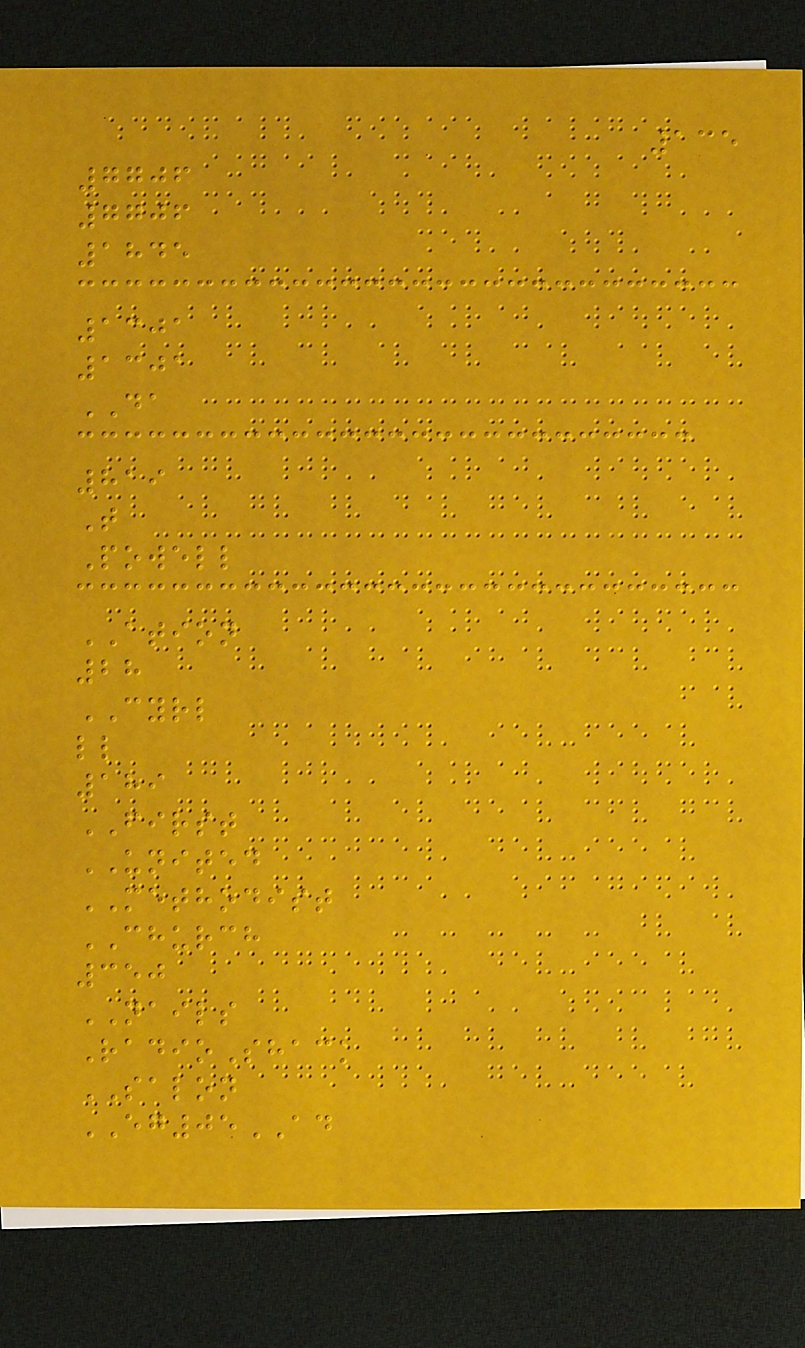135
7706
7706
1845
1301
1301
DA
819
T
Powell
ATION
28
CYRL
ll
189
FIRST
UNITED
METHODIST
CHURCH
350
NAILS
RadioShack
SALON
EG05AD
